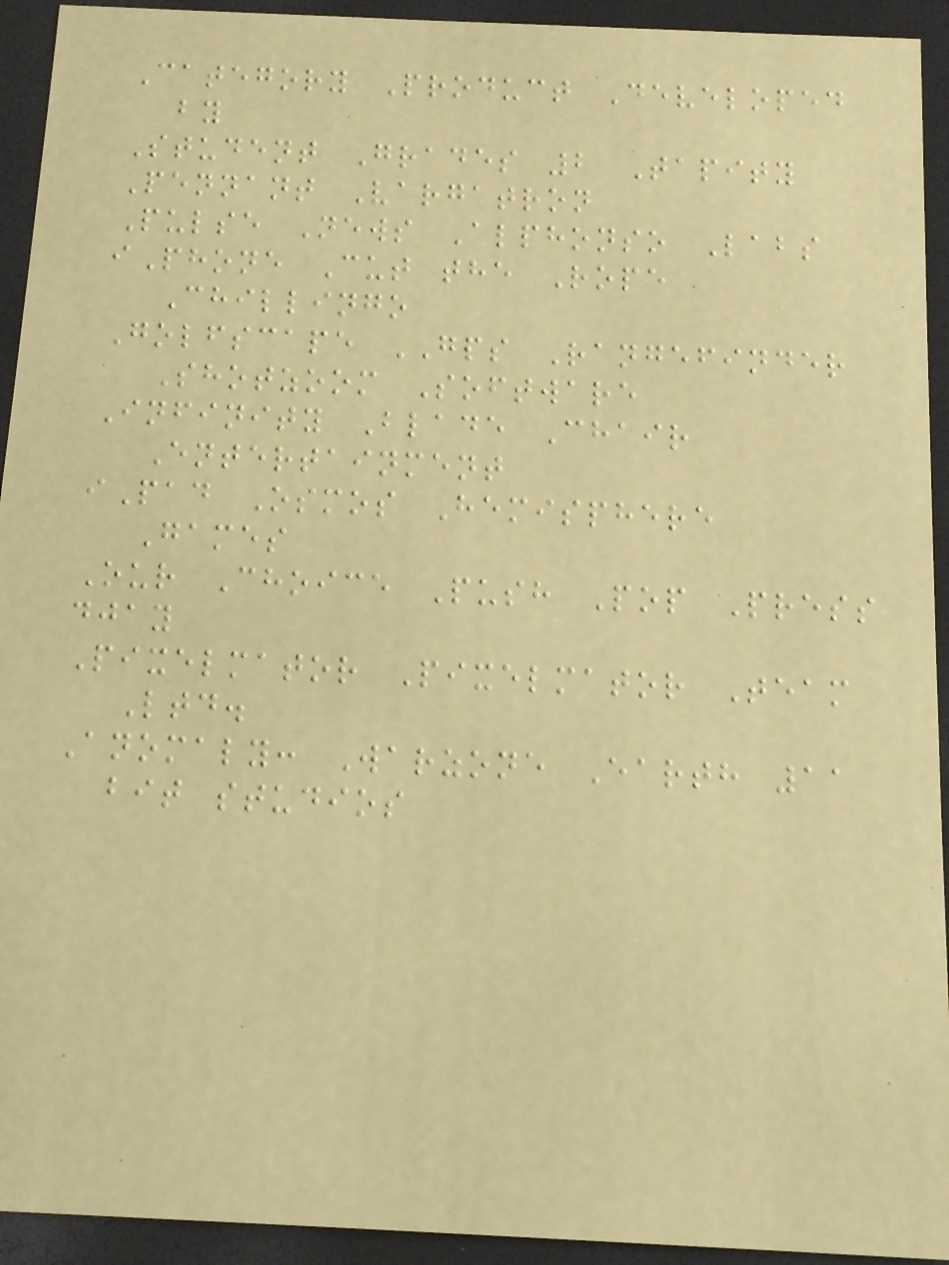Category Product Developed
by
Student Grades 2 Tapity
Pennant Vargatron
Pulse News Alphonso Labs
iPhone Cut the Rope
Chillingo
Golfscape GPS Rangefinder
Shotzoom Software
Infinity Blade Chair
Entertainment
iPad Osmos Hemisphere
Games
Our Choice Push Pop Press
djay
Pixelmator Pixelmator Team
Ltd.
Anomaly: Warzone Earth 11
bit studios
